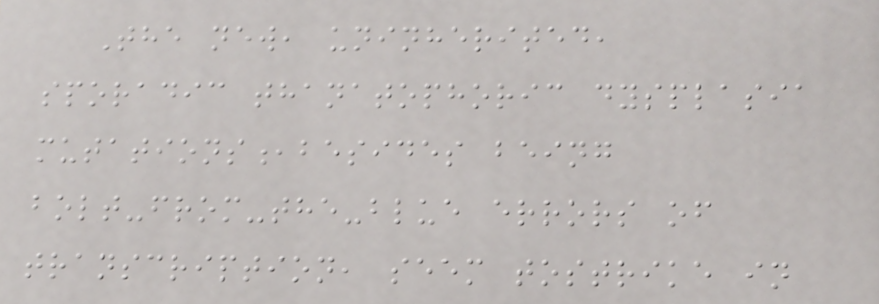The new, uninherited,
sporadic thanatophoric dysplasia
mutations,besides being
bolt-from-the-blue errors of
transcription, seem tostrike in
